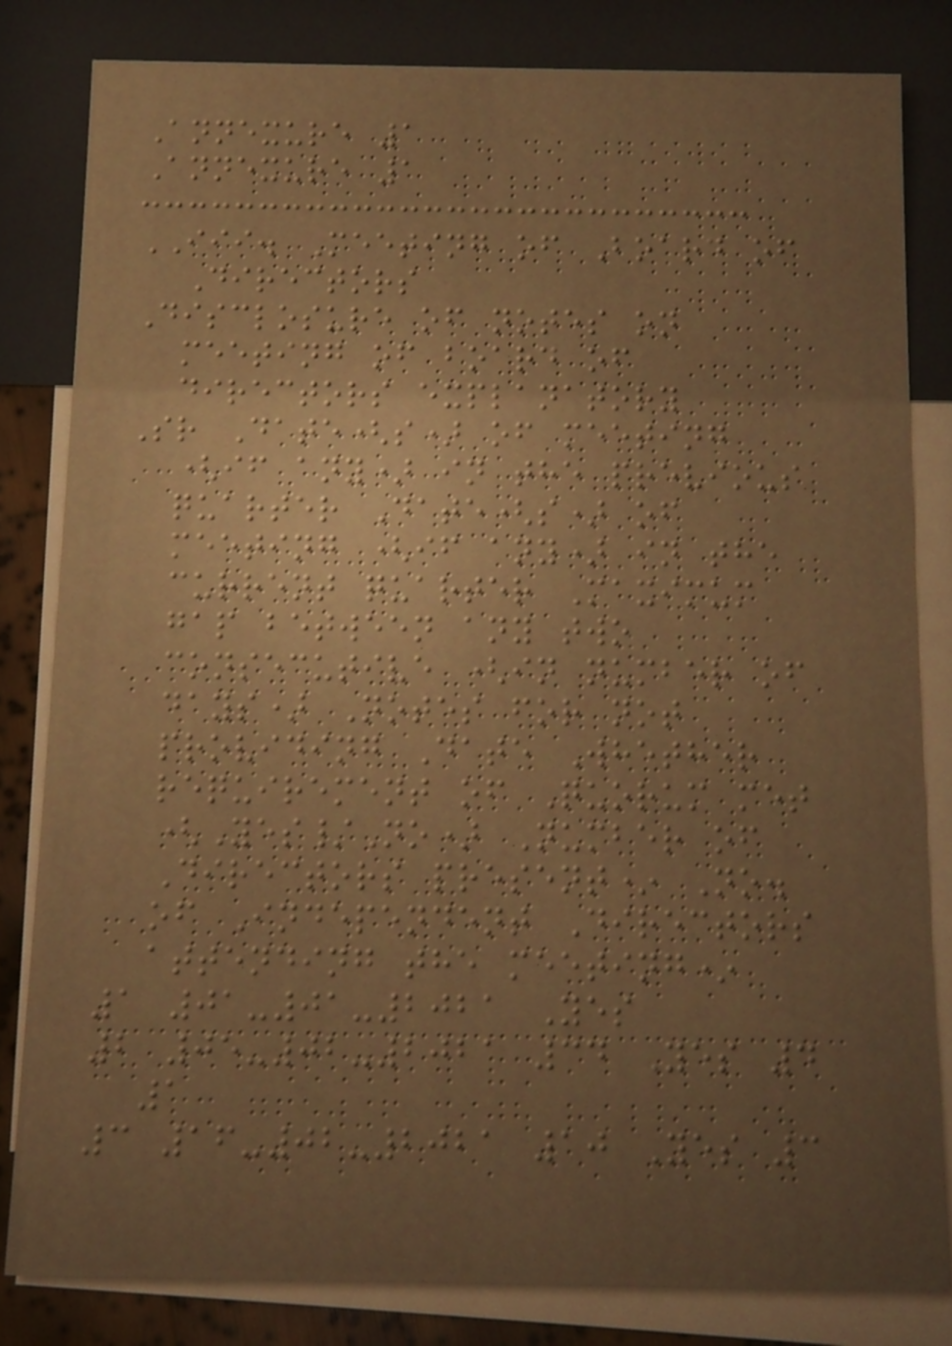Annexure 1
Annexure 1
III. Meeting of Board of
Directors
Disclosure of notes on
meeting of board of
directors explanatory
Sr Date(s) of meeting
(if any) in the previous
quarter Date(s) of
meeting (if any) in the
current quarter Maximum
gap between any two
consecutive (in number of
days) Notes for not
providing Date Whether
requirement of Quorum met
(Yes/No) Number of
Directors present* No.
of Independent Directors
attending the meeting*
1 01-01-2021 Yes
2 05-02-2021 34 Yes 4
1
3 16-02-2021 10 Yes 3
